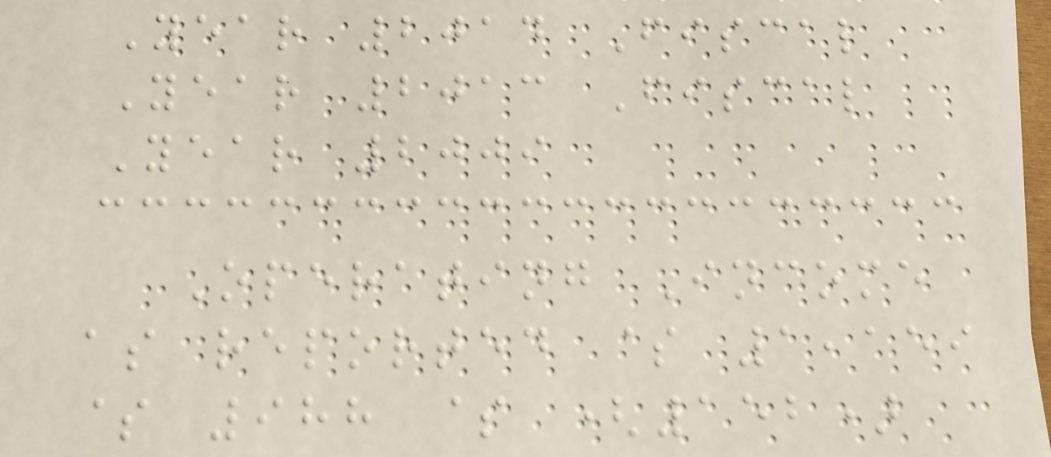Year 2014 Fiscal
Year 2013 Fiscal
Year 2009
Operating Income
as reported $ 1,159
$ 988 $ (152)
